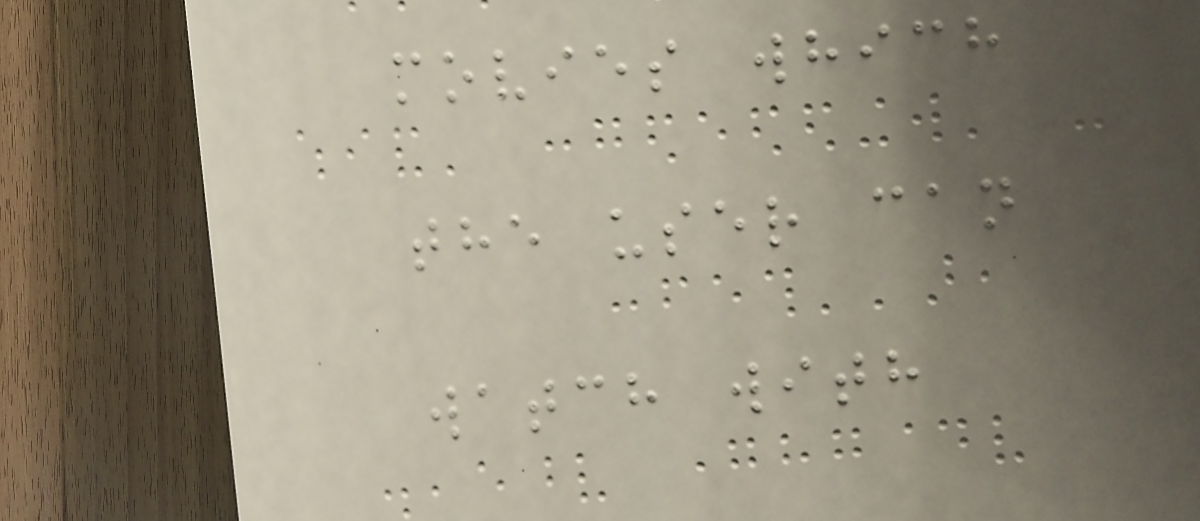movies which
the user can
watch with
